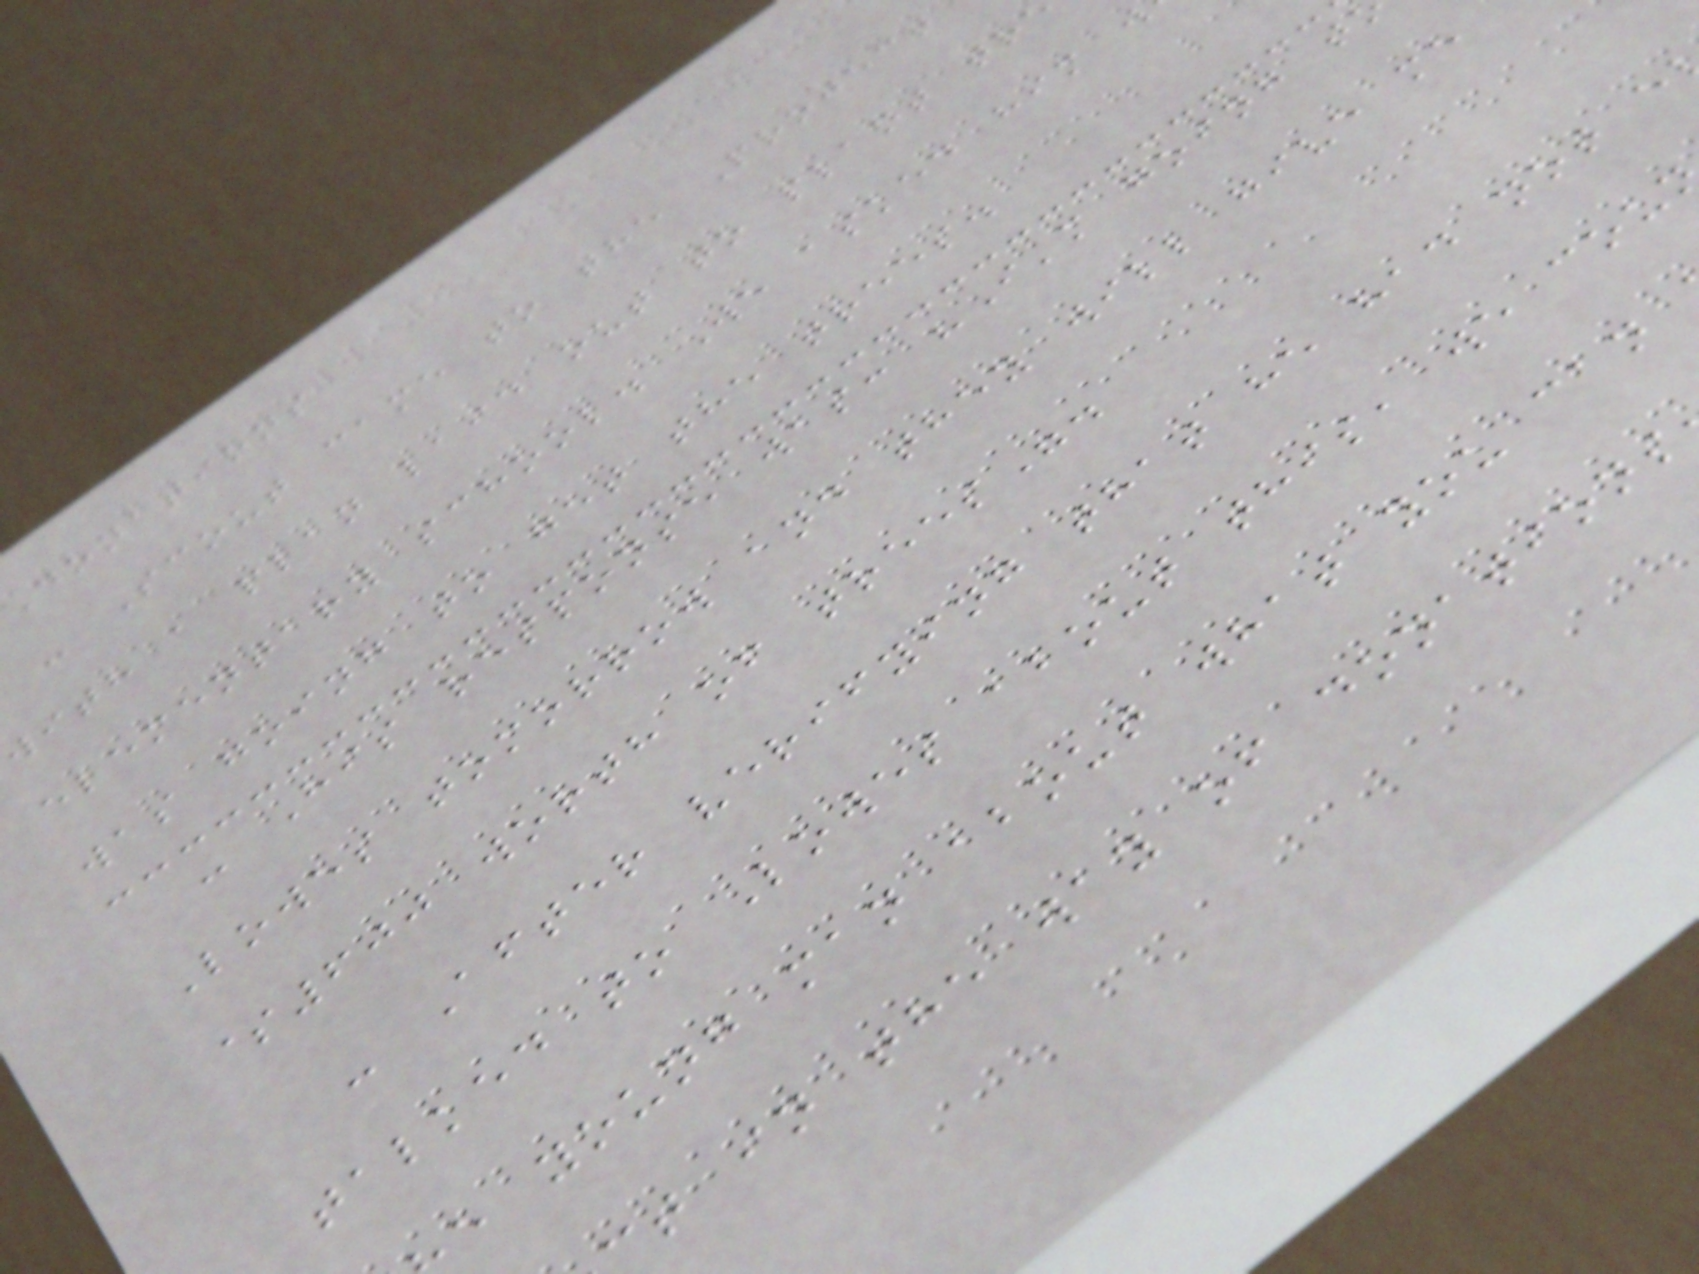Donations
- Scout came to the Project
with a plan laid out to plant tr
elementary school. We asked him w
was going to get the trees.
- His response was: "I'm going t
Lowes tomorrow and they will give me
$600 worth of trees".
- After verifying that he had not e
talked to Lowes about this, we cou
e young man about what you can
t in the way of donations
